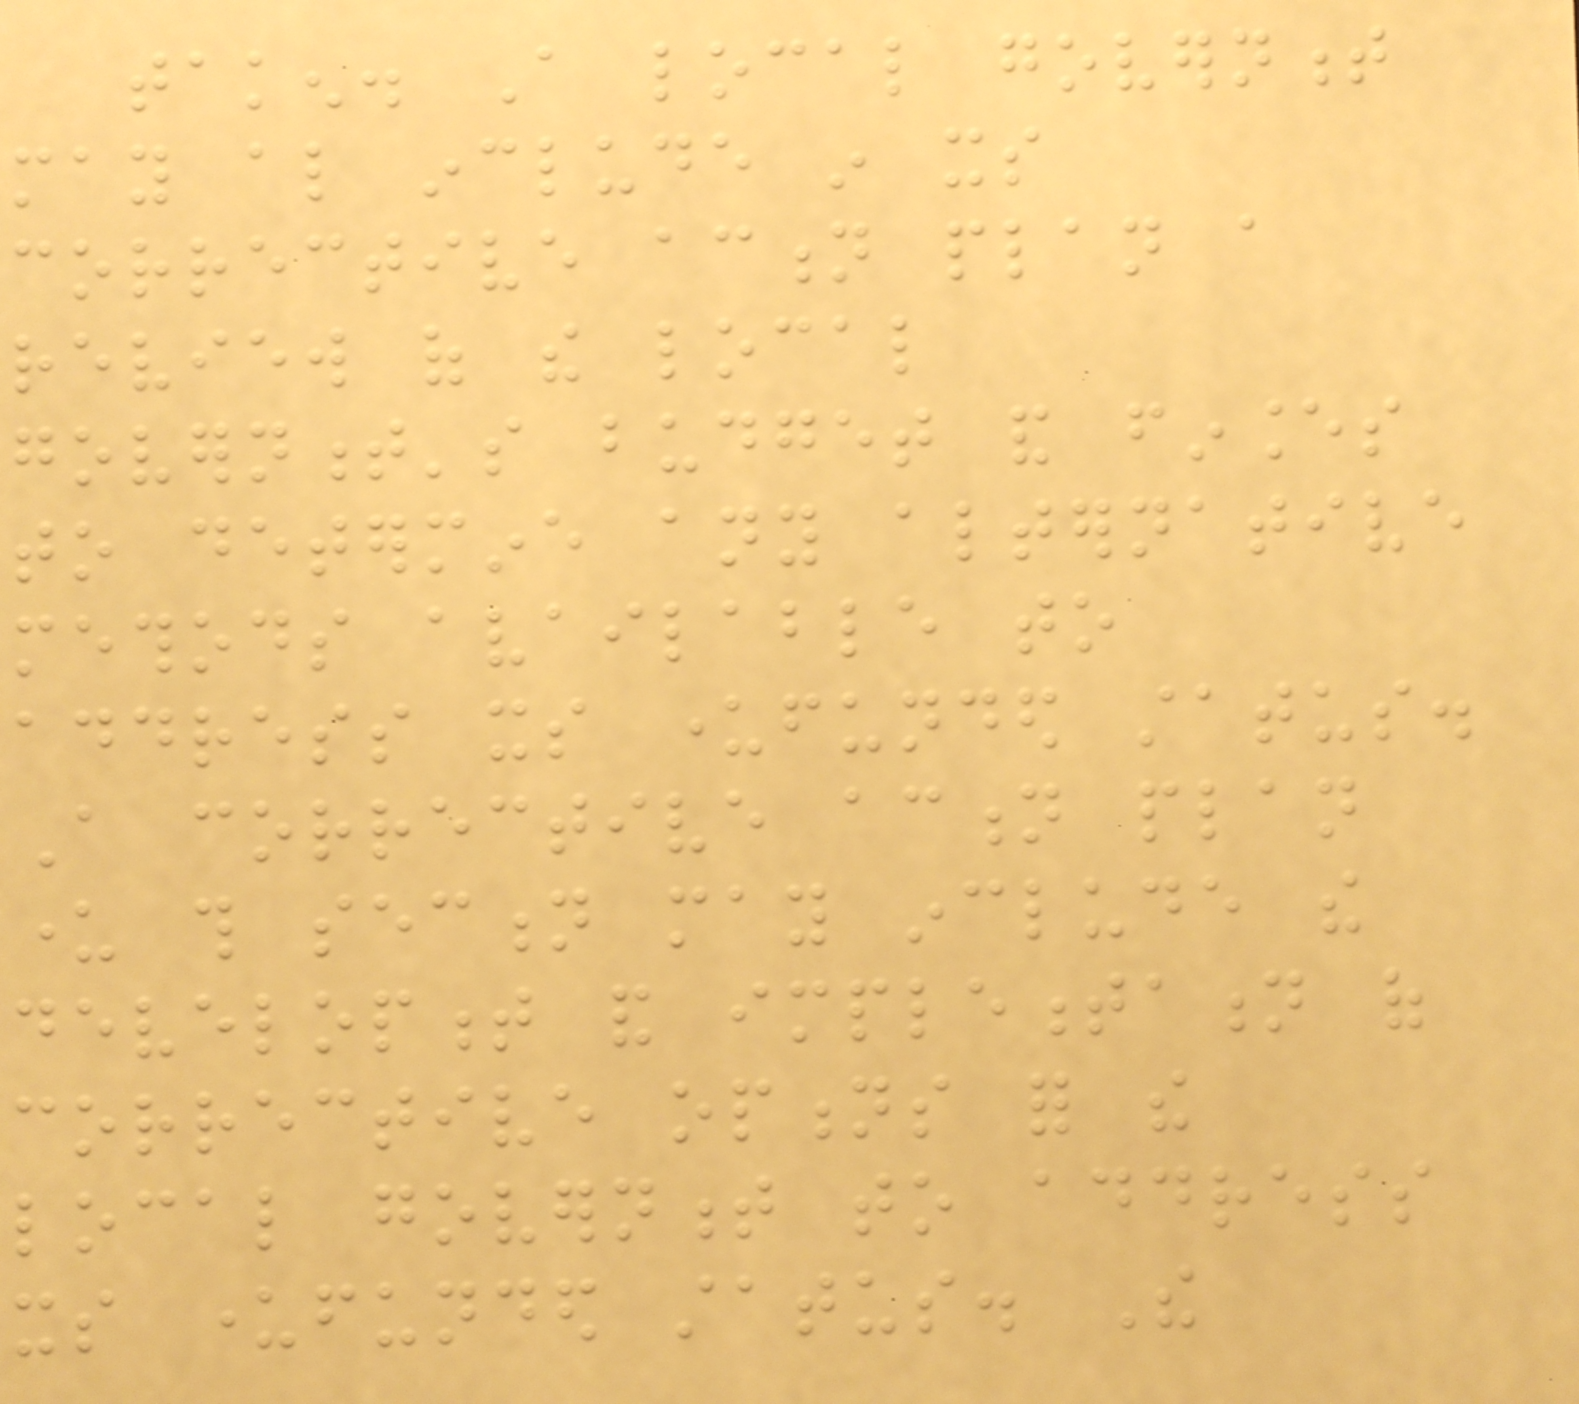taken. A local government
may also include in its
corrective action plan a
review of the local
government's budget and finances
to determine any alternative
methods available to
address its underfunded status.
A corrective action plan
under this section may include the
development and implementation of
corrective options for the
local government to address
its underfunded status. The
